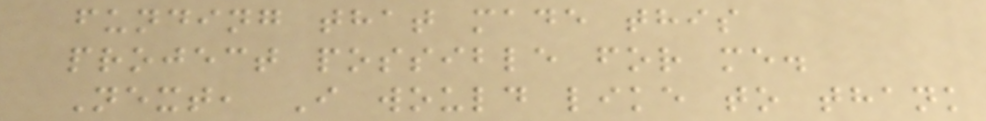funding that made this
project possible for me.
Next, I would like to thank
